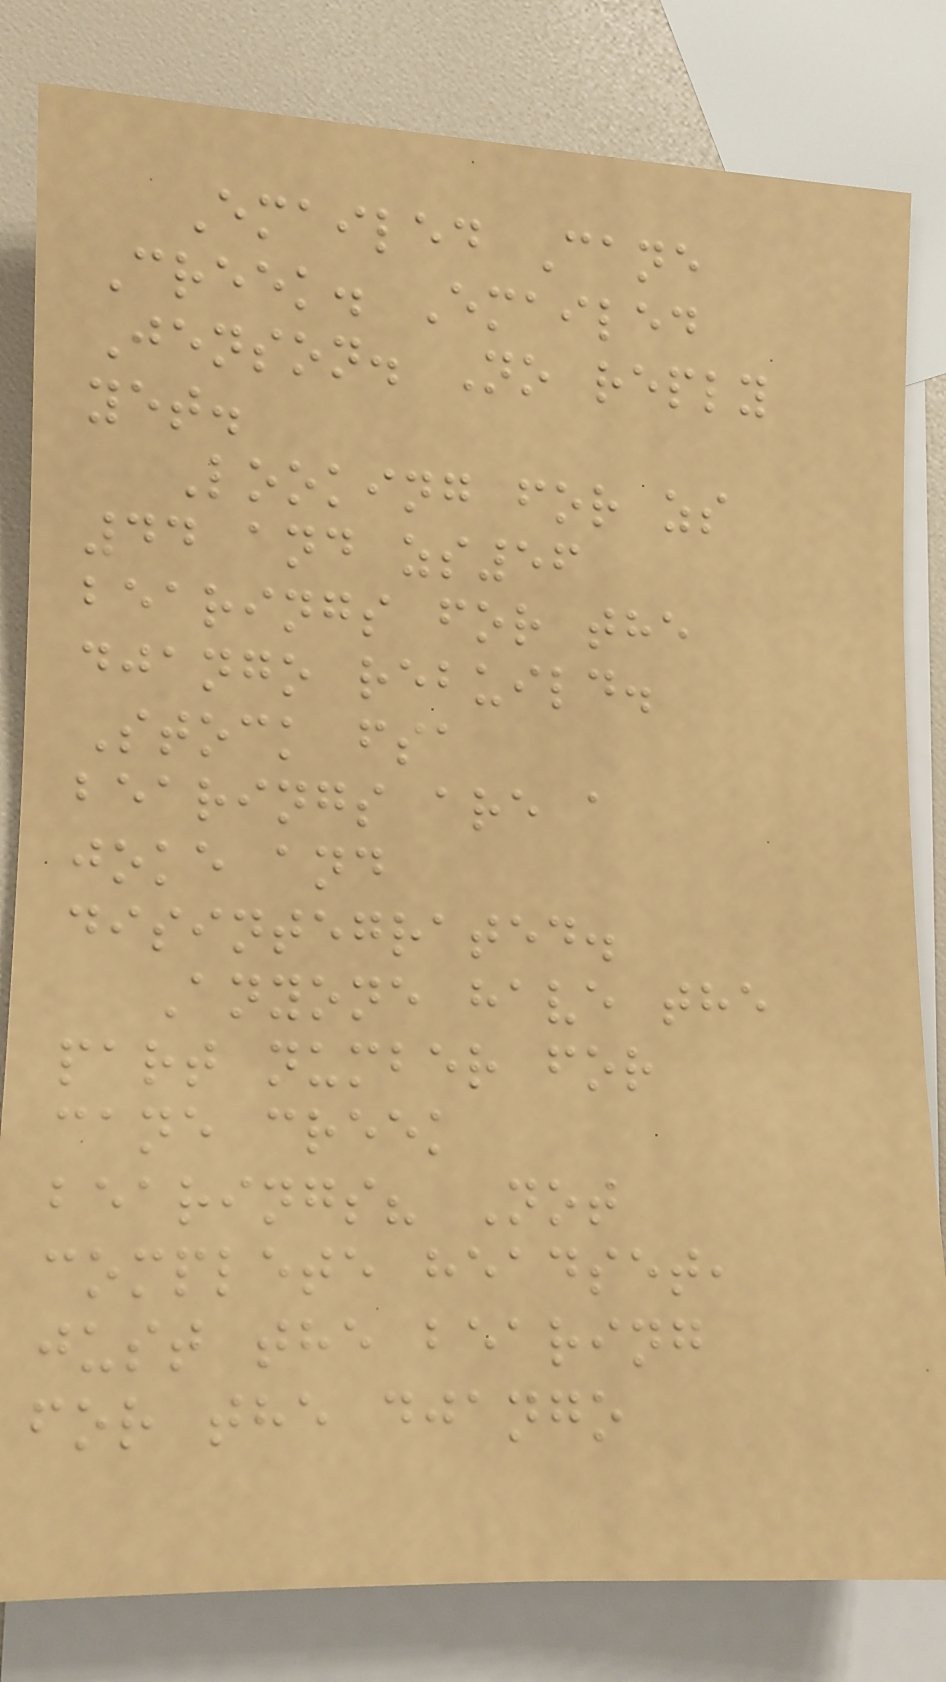Emailed Cane
Creek. Emailed
Jenson. No reply
yet.
Looking for zs
44 and zs56
bearings for the
django rebuild.
Stock fsa
bearings are a
joke and
disintegrated.
Anyone have the
part number for
cane creek
bearings? Not
complete headset,
just the bearing
for the django
